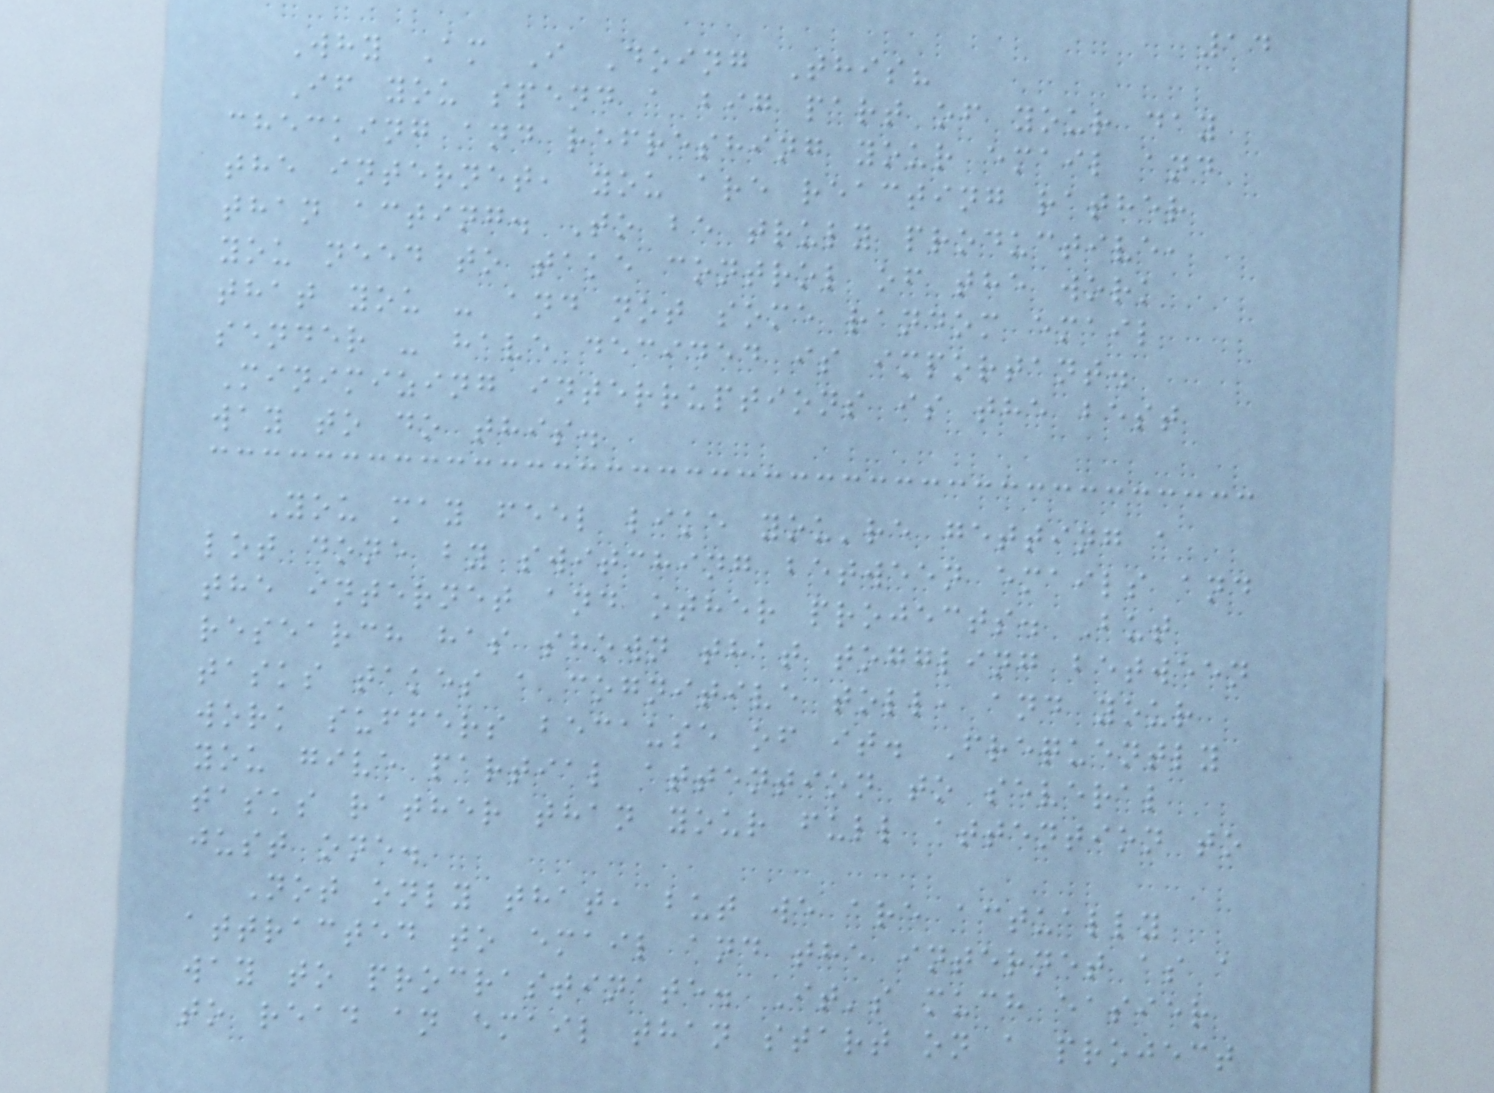14
Why Am I Doing This?
If you spend a big part of your day
checking and refreshing your email and
the internet, you are reacting rather
than acting. To be truly productive,
you need to take control of the work
that you - and not some random email
sender - have decided is important.
Minimizing interruptions is the best
way to do this.
You may feel like you're getting a
lot done by switching between emails and
the internet and other projects. But
research has shown that toggling between
tasks takes a cognitive toll, and your
work suffers because of it. Frequently
you give partial attention to several
tasks rather than your full attention to
just one.
Not only that, but we are actually
attracted to email and the internet as a
way to procrastinate. It's much easier
to read an email than start on a project
